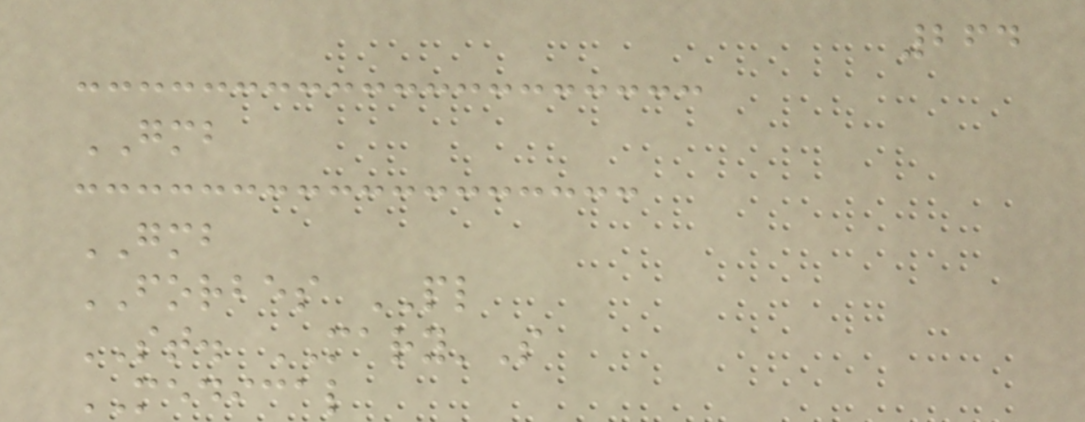264
GMB
GMB
FORBES PL
ST. MARY'S
MEDICAL
